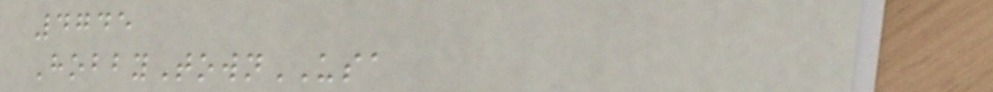4745
HobbyTownUSA
